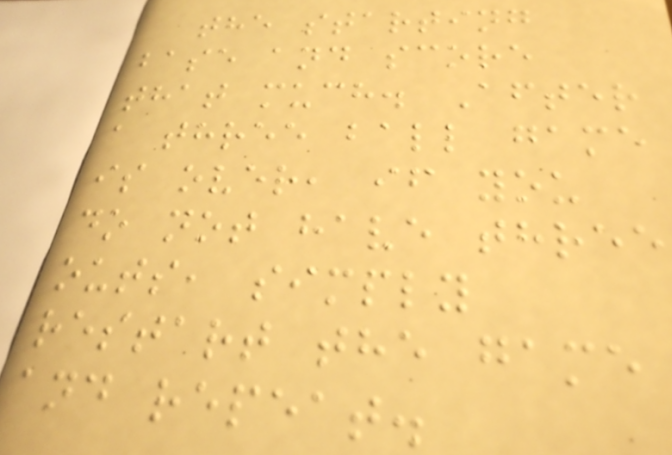the starting
base and score
that much. After
a three ball game
is over, if you
do not have three
outs, simply
restart the game
and repeat.
